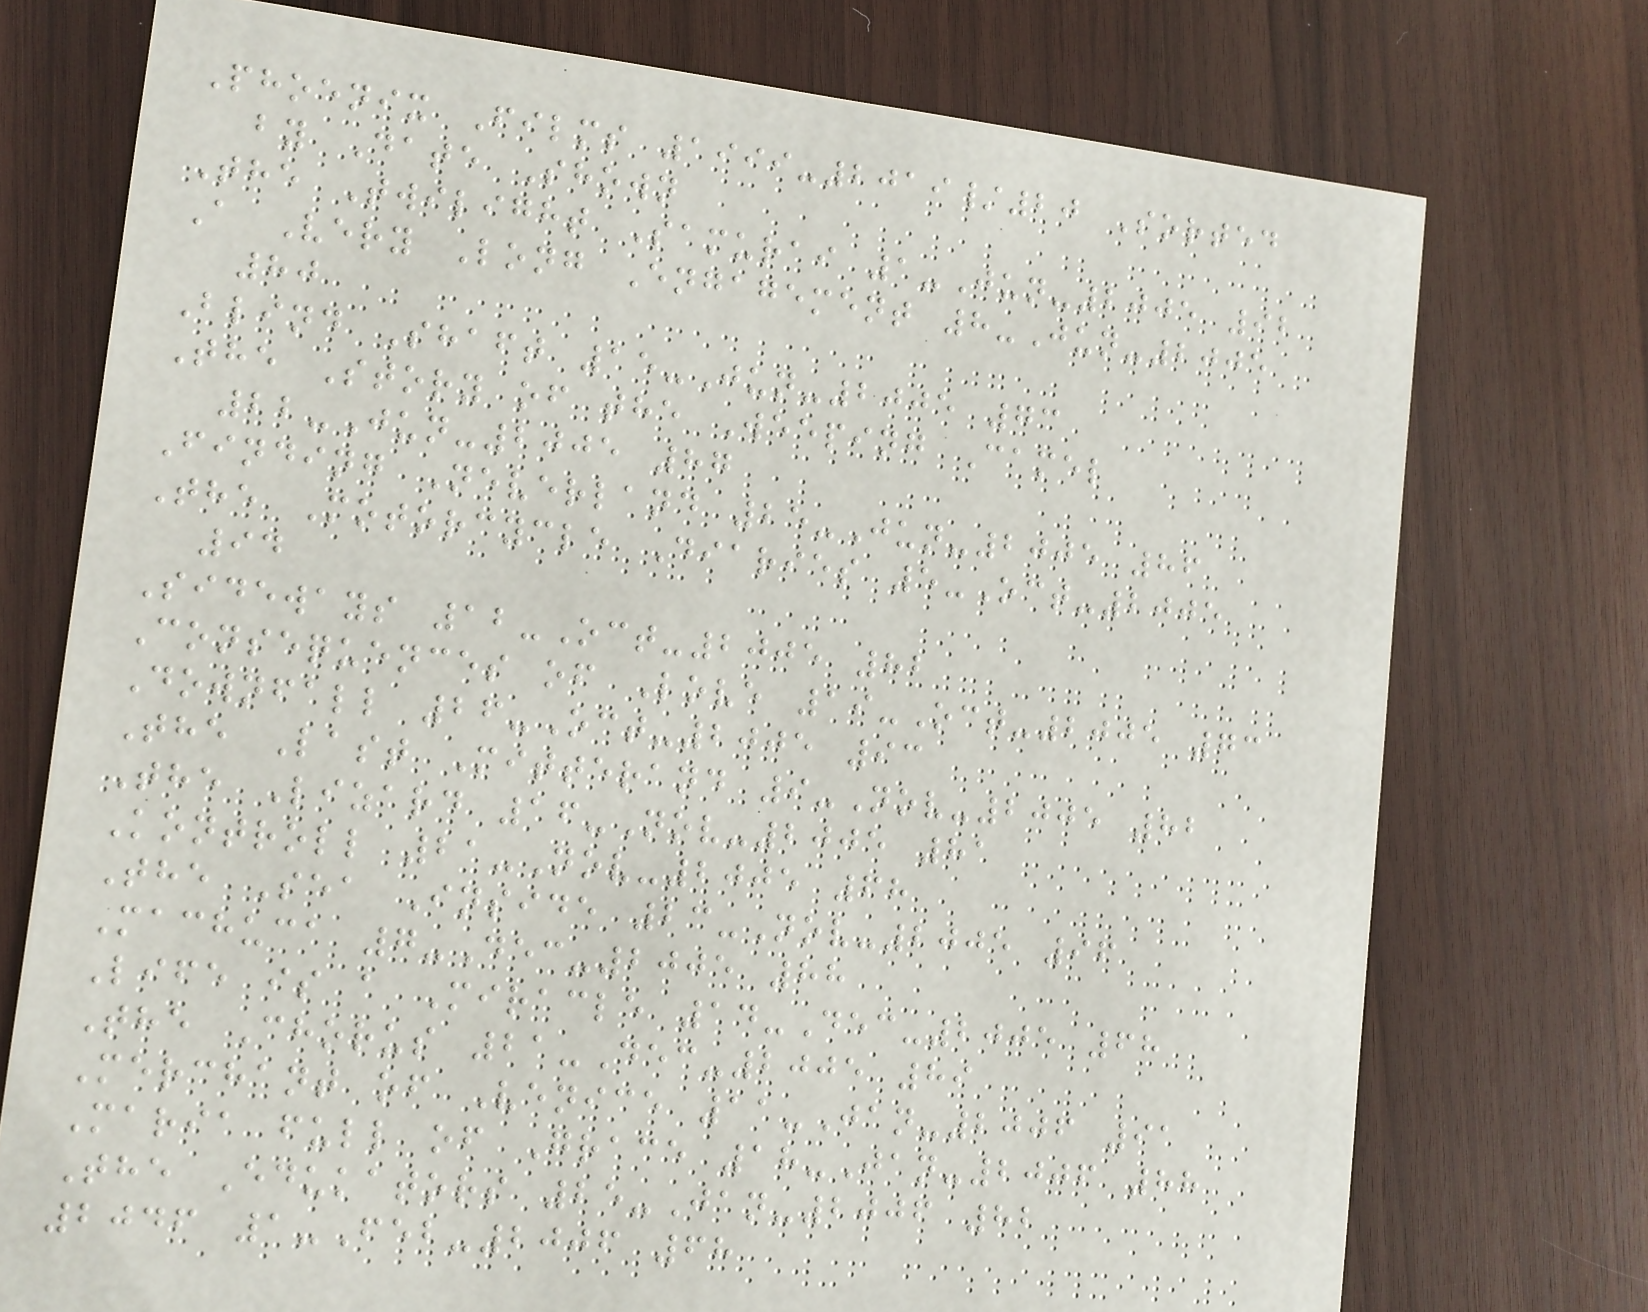Phoenix Films 1999-2019/20 Sorted
by Date Shown
The Twilight Samurai 1-Jun-2005 92
A Very Long Engagement 8-Jun-2005
80
Blind Shaft 15-Jun-2005 73
The Story of the Weeping Camel
22-Jun-2005 87
Finding Neverland 25-Jun-2005 86
The Motorcycle Diaries 5-Oct-2005
94
Sideways 12-Oct-2005 82
Consequences of Love 19-Oct-2005 73
Downfall 26-Oct-2005 93
The Last Mitterand 9-Nov-2005 82
The Lizard 16-Nov-2005 81
Kontroll 21-Nov-2005 68
The Sea Inside 23-Nov-2005 96
Machuca 7-Dec-2005 88
Life is a Miracle 14-Dec-2005 68
The Chorus 21-Dec-2005 89
Merchant of Venice 11-Jan-2006 91
Maria full of Grace 18-Jan-2006 88
The Edukators 25-Jan-2006 82
2046 1-Feb-2006 68
